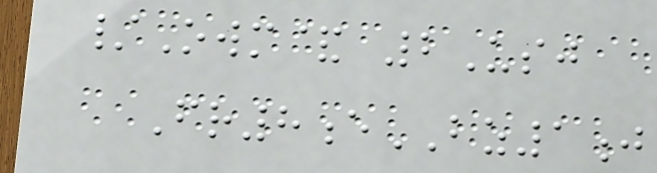/Owm& 2Usj
Fr8eBZ1j
